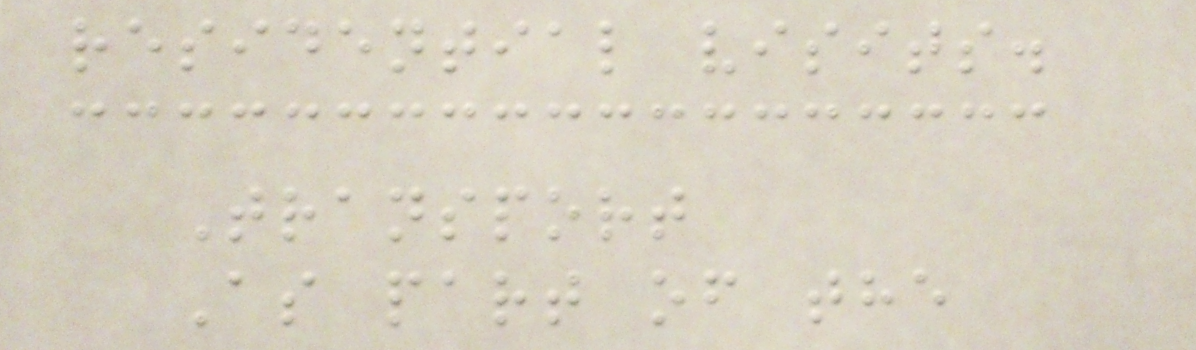residential visits.
Transport
As part of the
